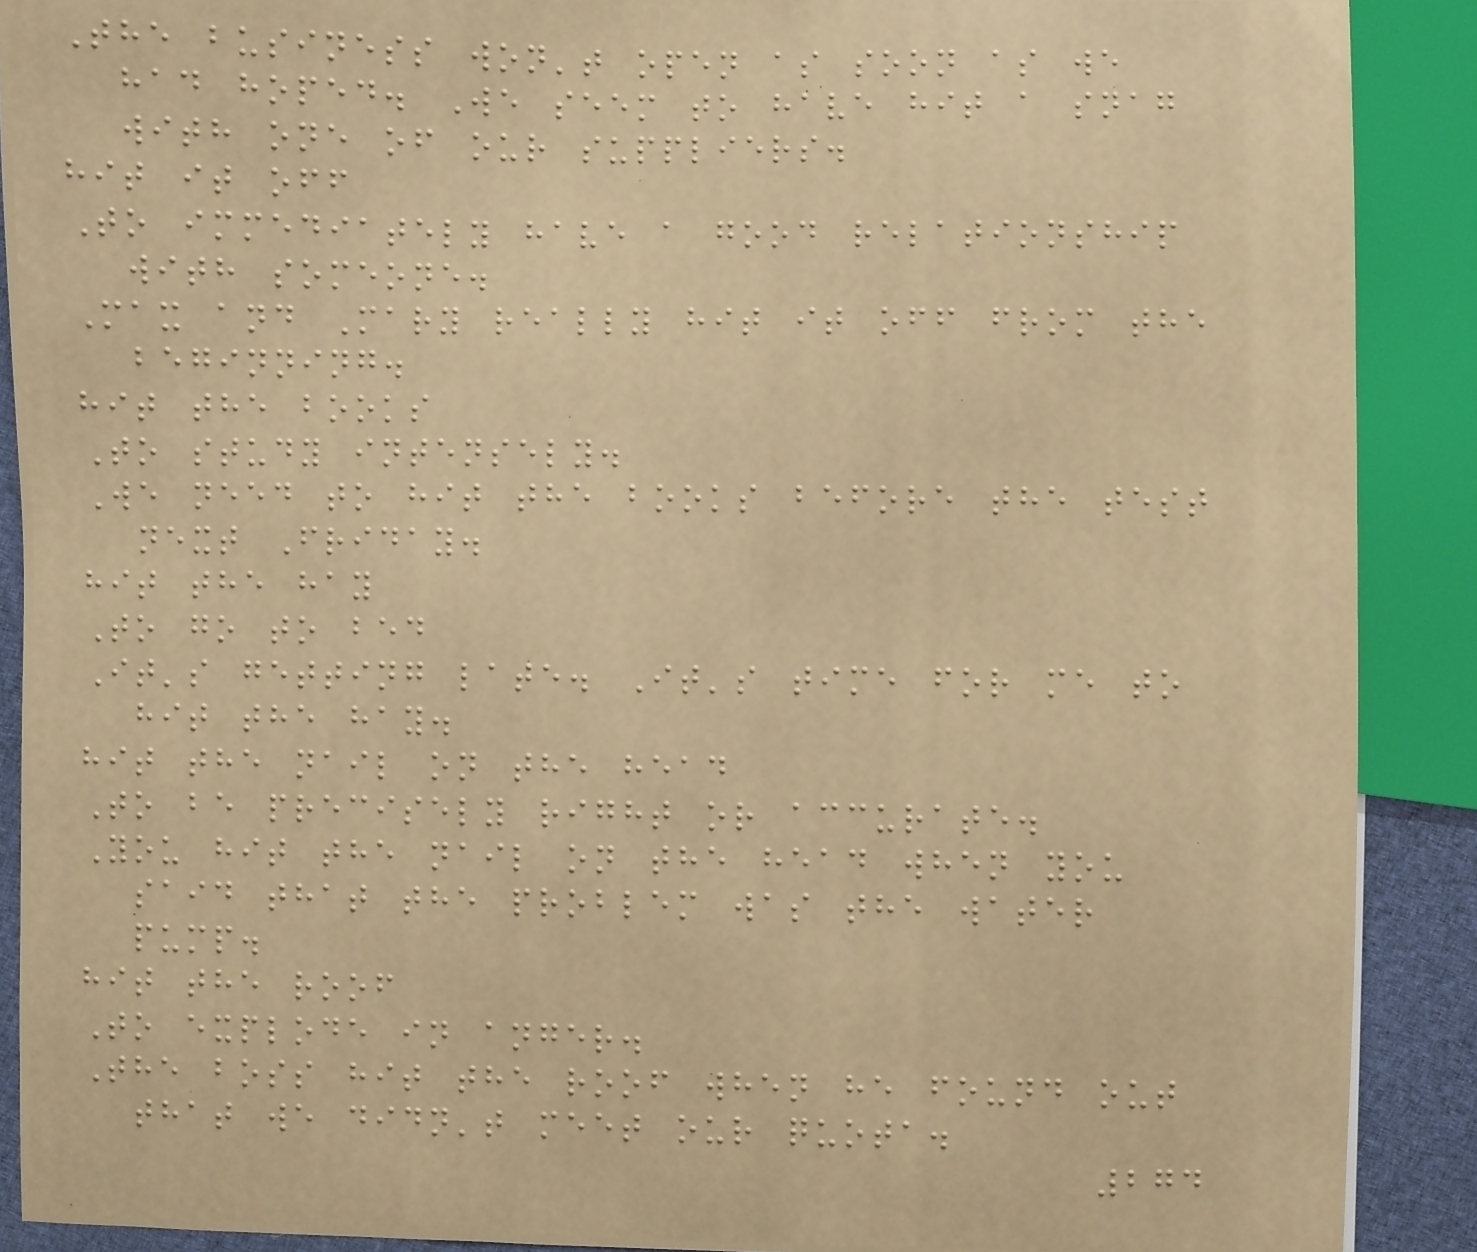The business won't open as soon as we
had hoped. We seem to have hit a snag
with one of our suppliers.
hit it off
To immediately have a good relationship
with someone.
Max and Mary really hit it off from the
beginning.
hit the books
To study intensely.
We need to hit the books before the test
next Friday.
hit the hay
To go to bed
It's getting late. It's time for me to
hit the hay.
hit the nail on the head
To be precisely right or accurate.
You hit the nail on the head when you
said that the problem was the water
pump.
hit the roof
To explode in anger.
The boss hit the roof when he found out
that we didn't meet our quota.
274
